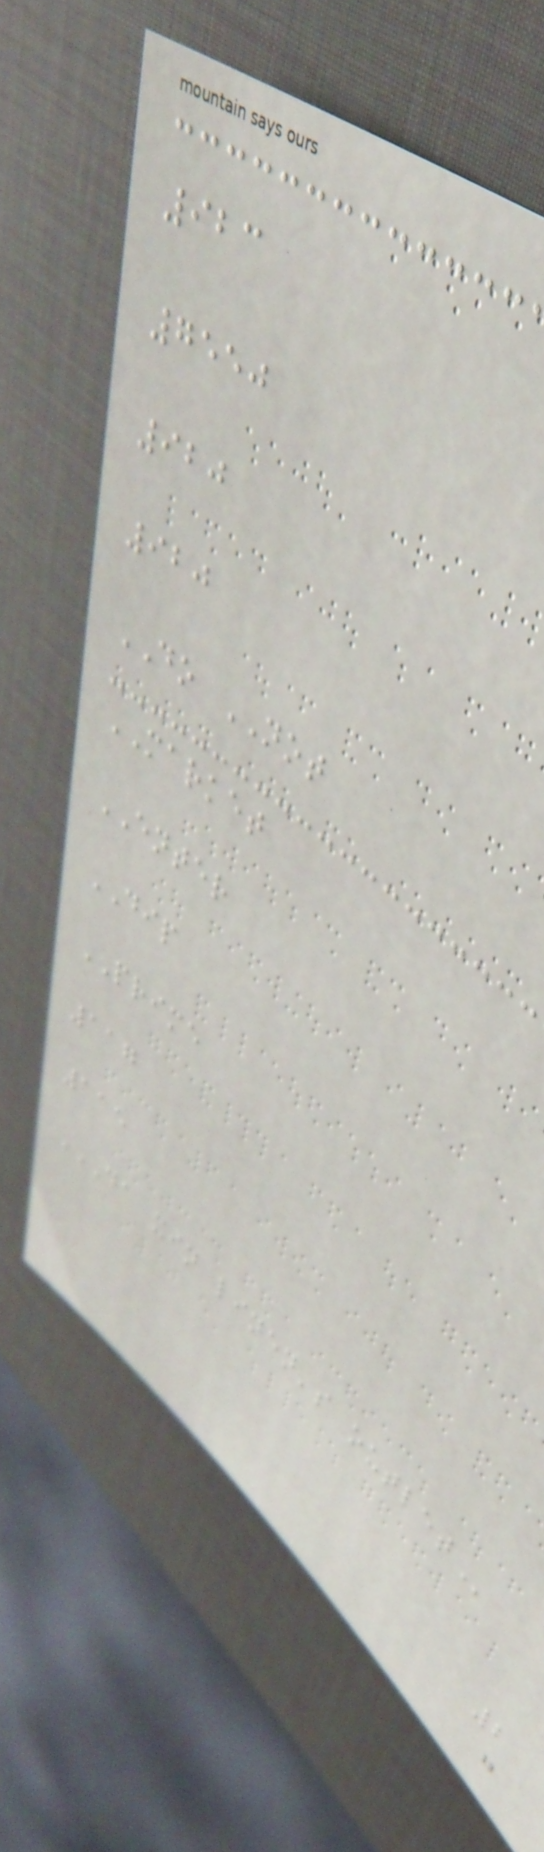923
7550
920
920
DO NOT
MARKET
ENTER
DIP
PRIME
117
115
DA XIN LINEN'S OUTLET
2
